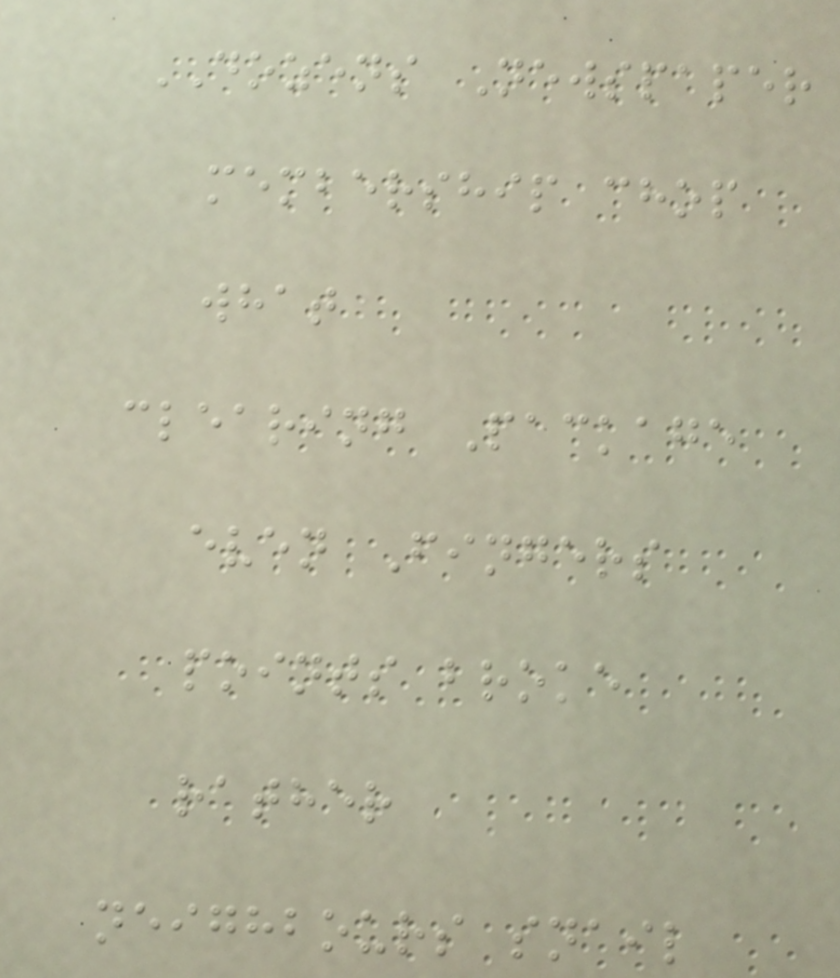DOZENS Newspaper
membership chop
what
clearing Package
even Fingers
points broke
rather
neighbours snail
